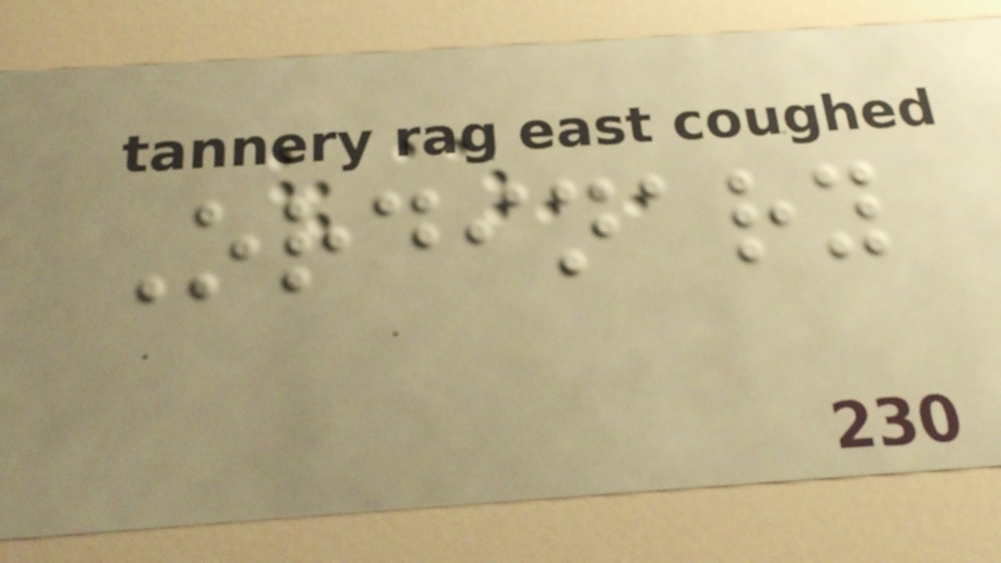Ordinary
